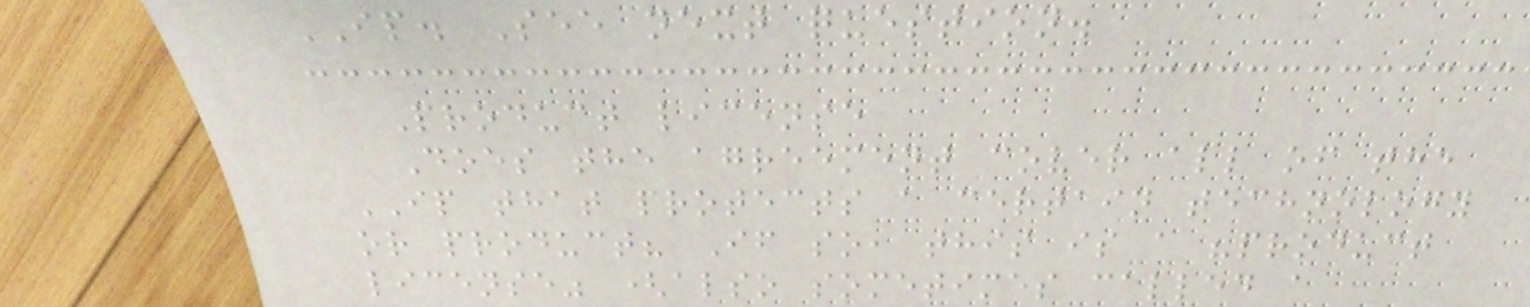IP. See next question.
Product license
Does the agreement cover all of the
IP that protects a certain technology
or product? If so, this is a "product
license" (also sometimes called a
